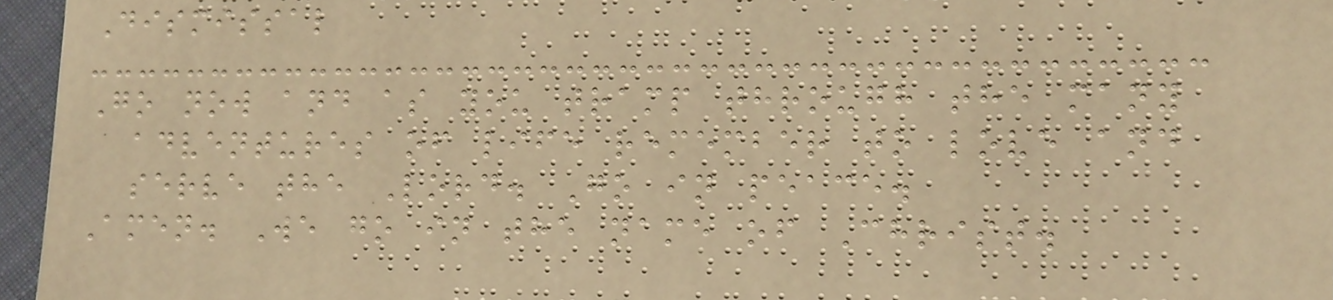Dismissal
Go now and as you tramp through the many
adventures of life remember to love and
serve the Lord. Go in peace.
Amen. We go in the name of Christ.
